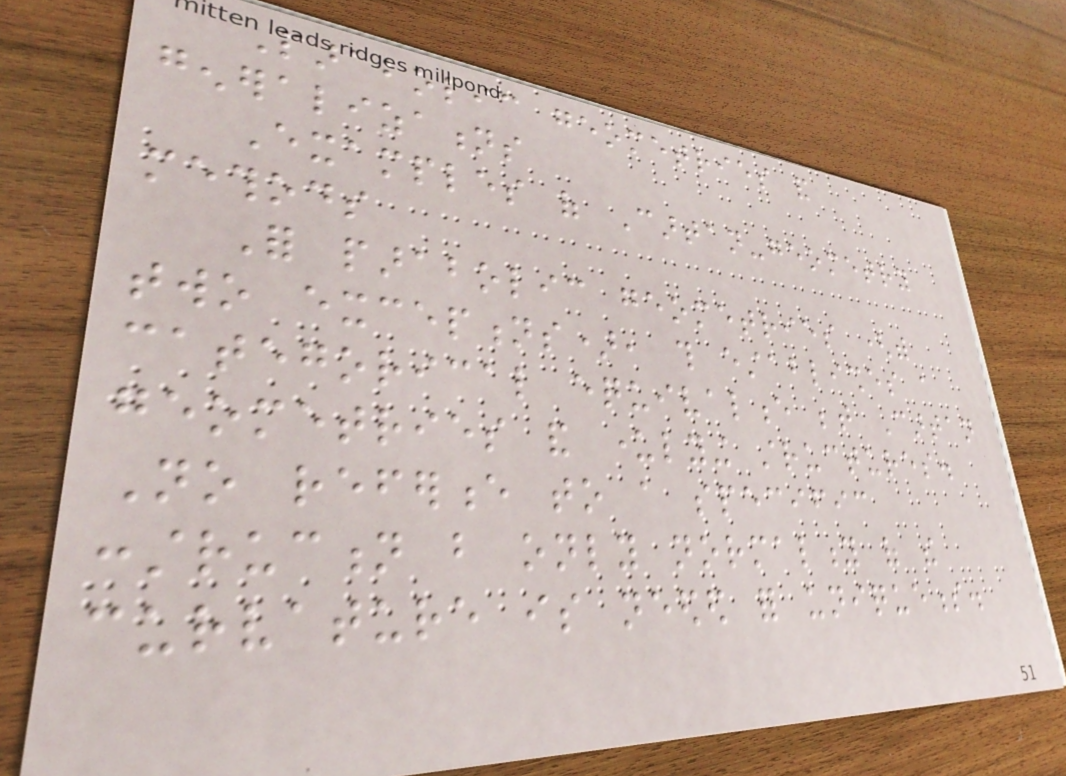Parabolic geometries and
generalizations
Examples of Cartan-geometry
methods
For parabolic geometries (with
two exceptions), this establishes a
categorical equivalence between Cartan
geometries and underlying structures.
No reference to a specific
construction but only normality of the
curvature is needed for uniqueness.
